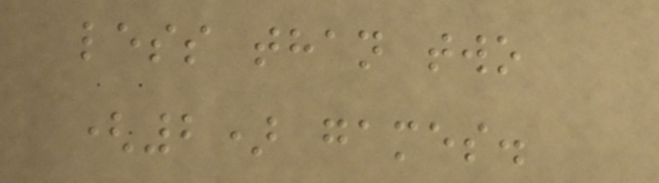less than two
(2) games.
